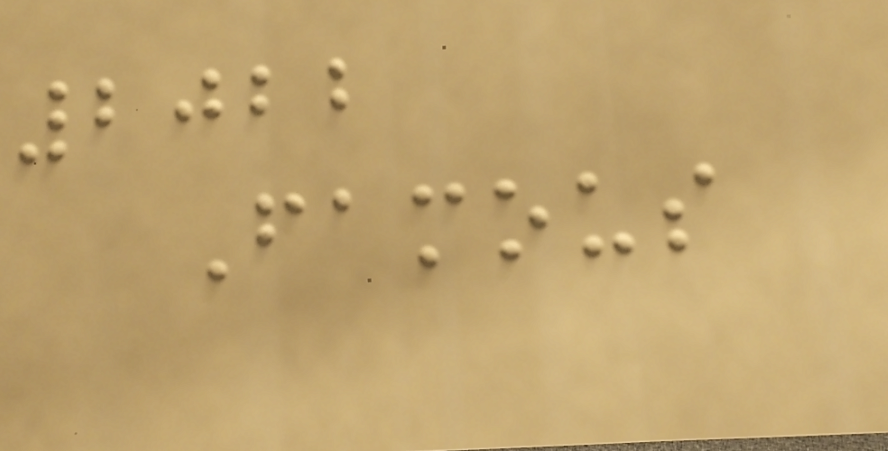2022
Famous
